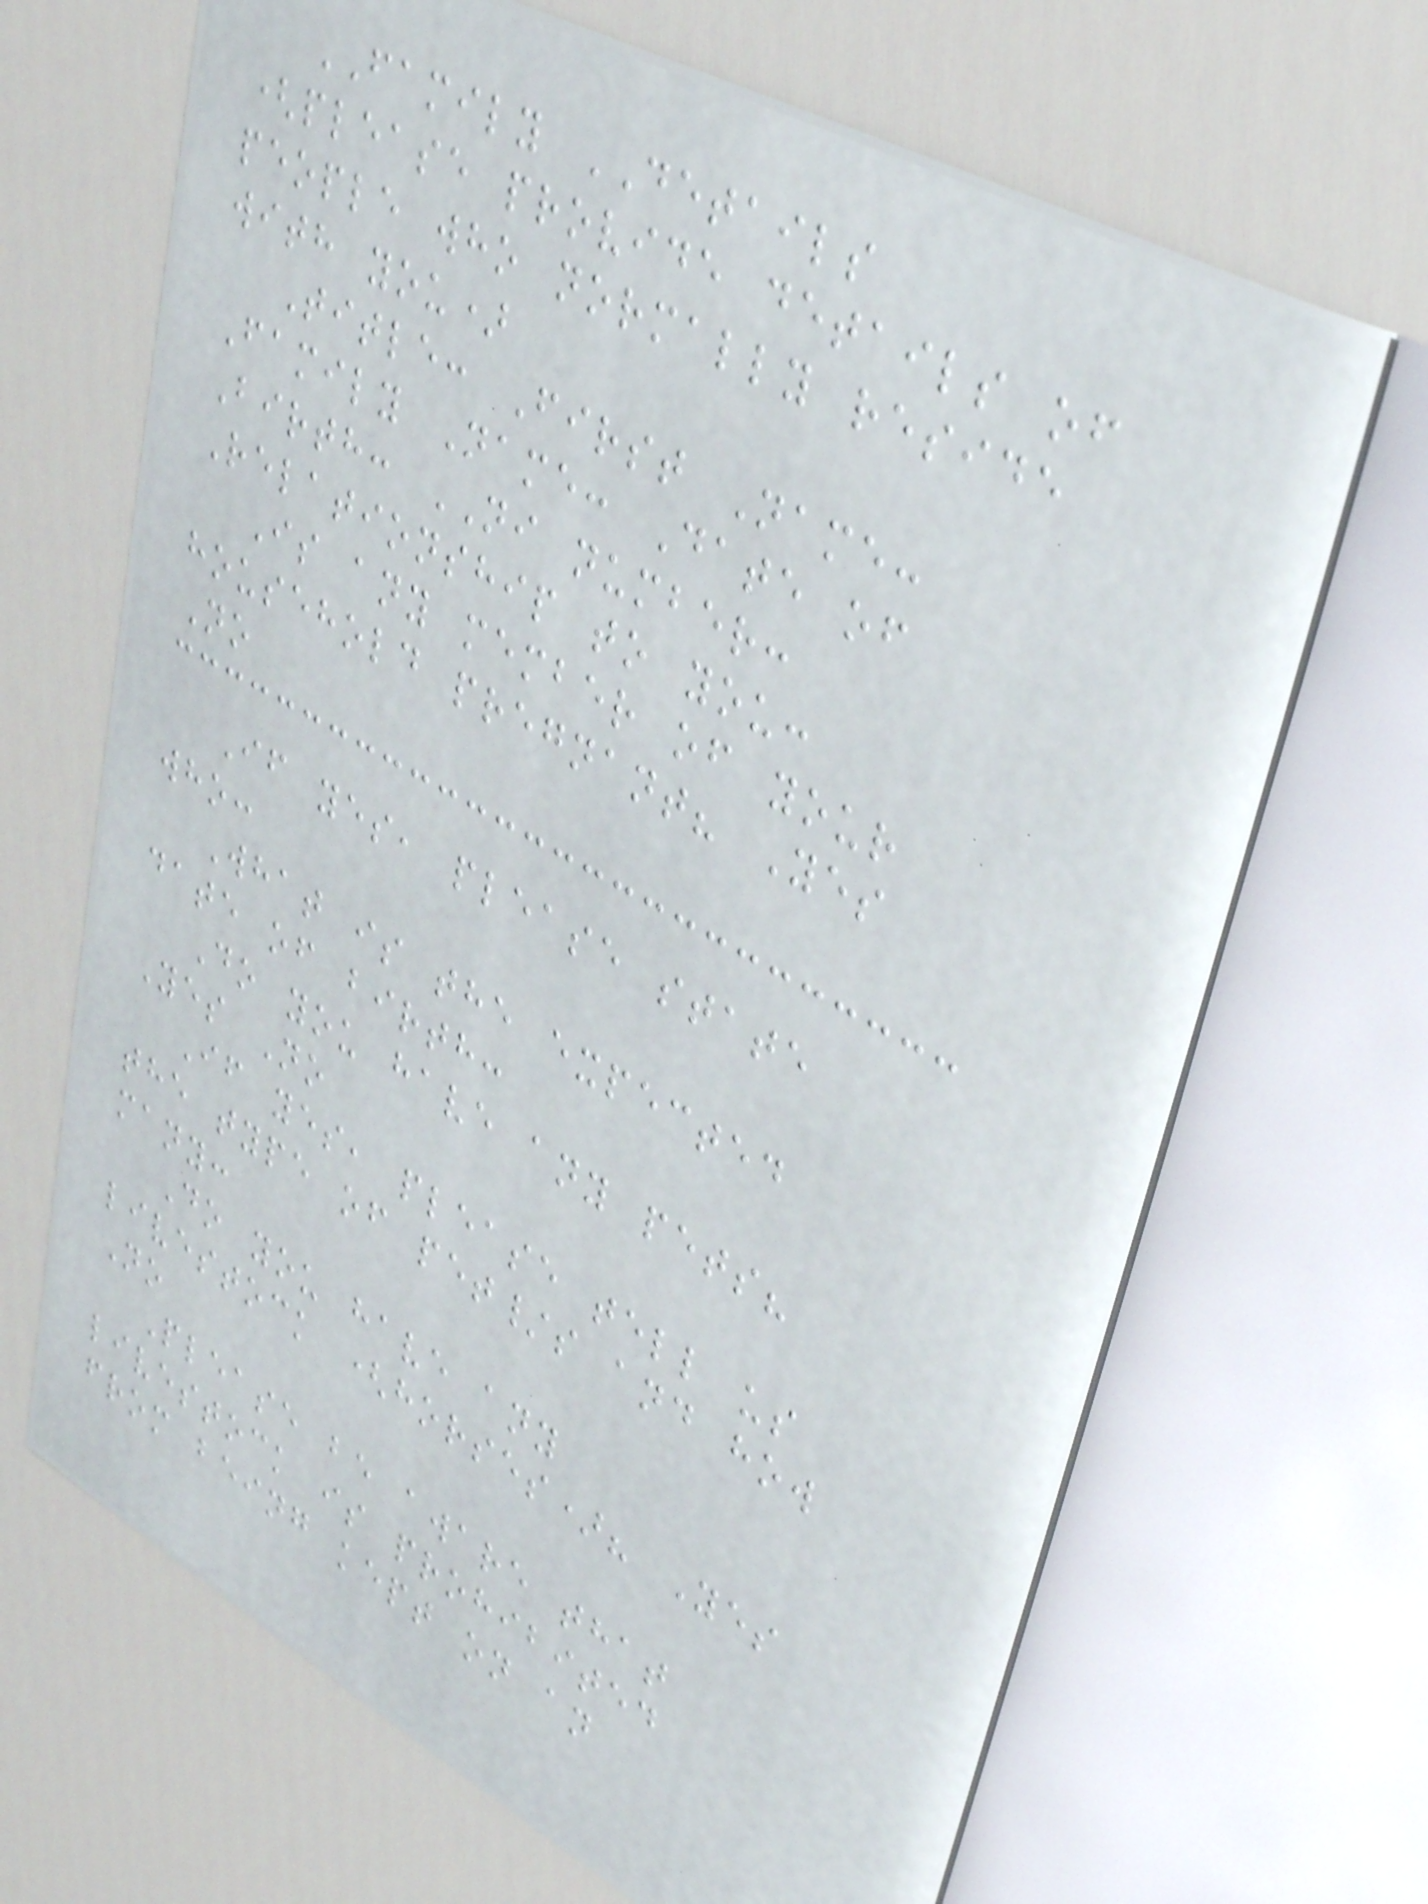FAMILY DETAILS
(please provide details of
people who normally reside
with you)
Title: First Name:
Family Name: Date of
Birth: NI number:
Relationship to you:
Is any member of your
household pregnant? Yes
No
If yes, please state
who:
What is the expected
date of birth:
Do you have any pets?
Yes No
If yes, please tell us
the type of pet/s and how
many:
Do you have any
livestock (horses)? Yes
No
Please be aware that
livestock is prohibited
from being kept on an
